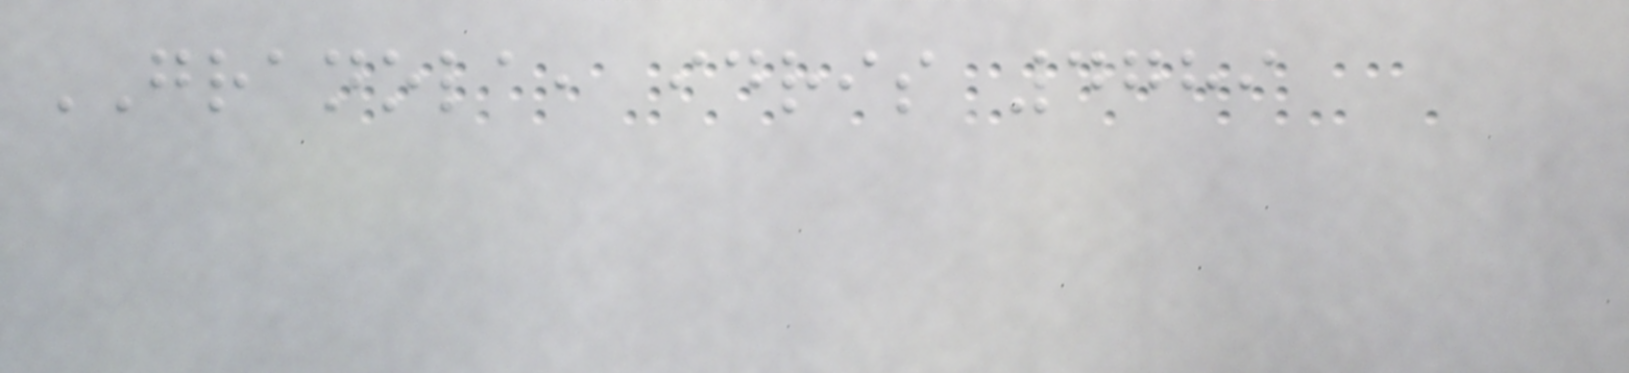GRANOLA, idris 4789
